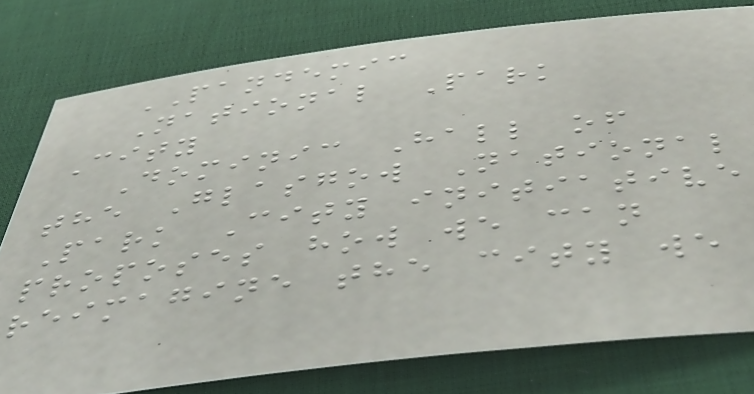PANDEMIC
National Park
City
Dominic Hall of
the Glasgow National
Park City initiative
proposes how we can
reimagine the city we
